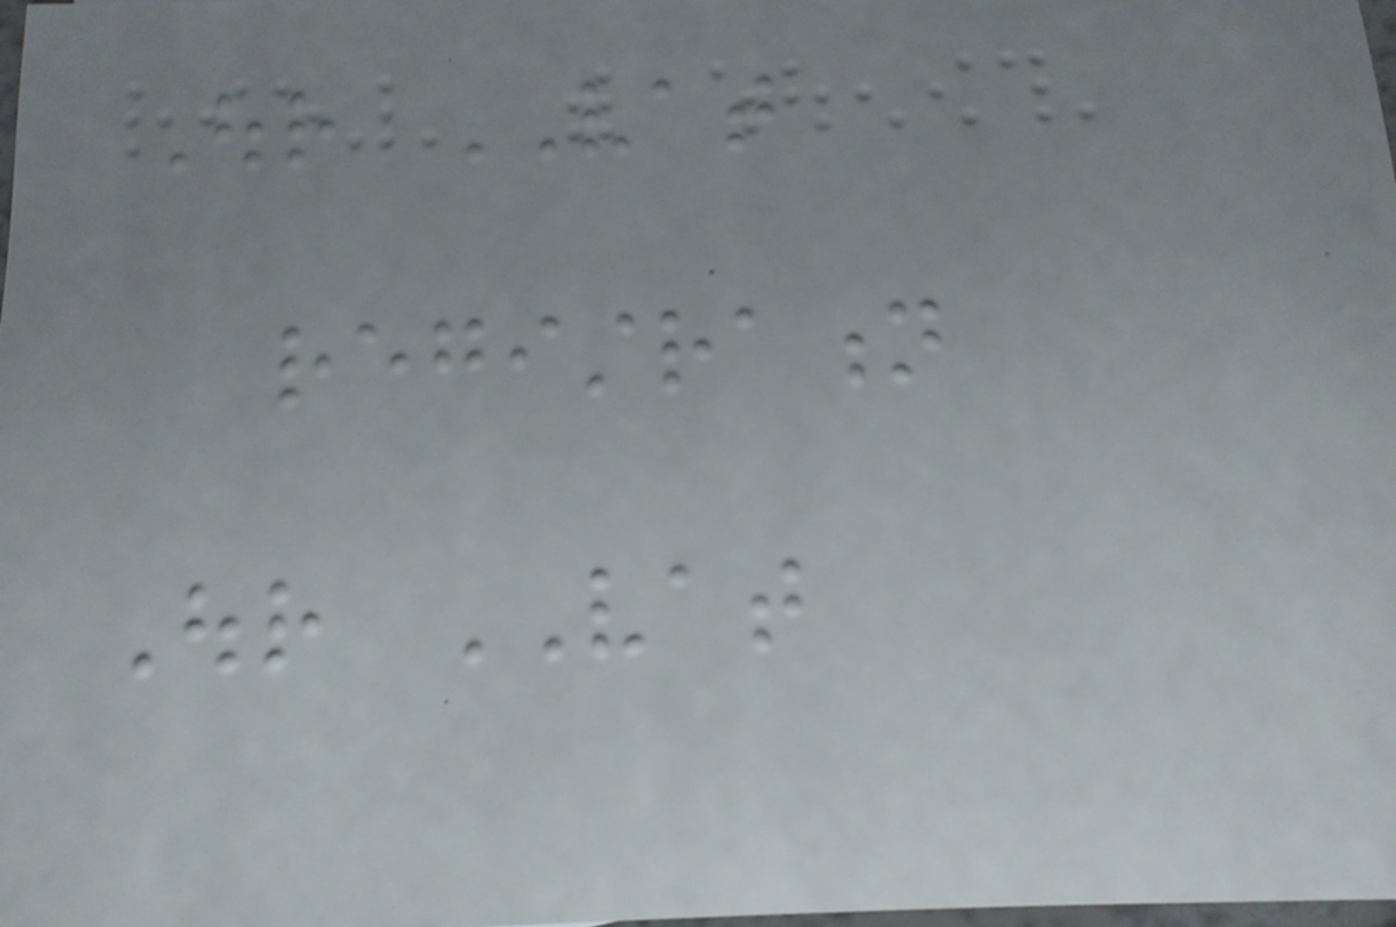Our VAT
registration
Our VAT
